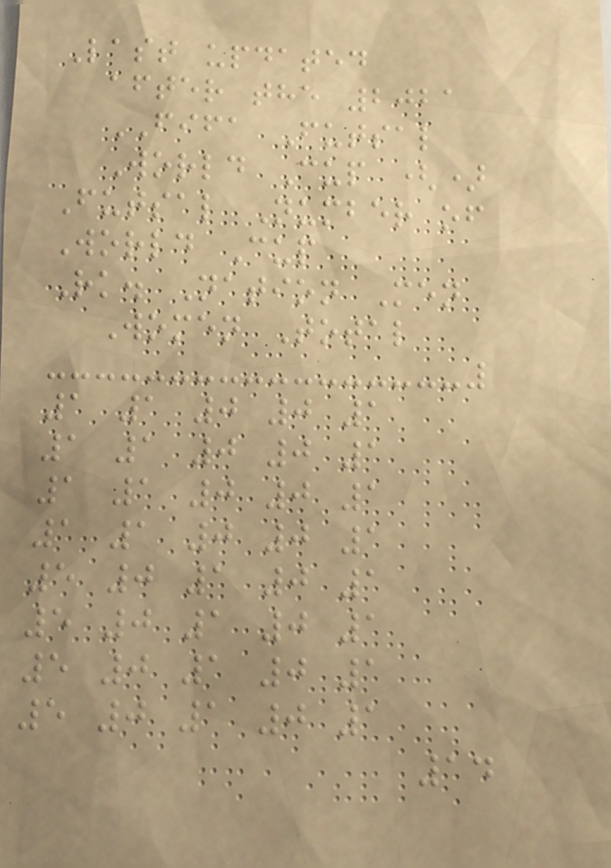Last updated
after the 2021
FIFA Futsal
World Cup ()
Futsal Number of
World Cup
Rk. Nation Men
Women Total
1 1 0 0 1
1 1 0 0 1
1 1 0 0 1
1 1 0 0 1
5 0 1 0 1
5 0 1 0 1
5 0 1 0 1
5 0 1 0 1
14
